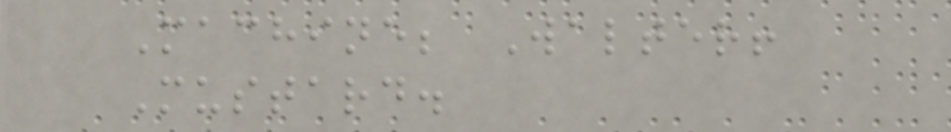Machine; Walter!
Mustard.
